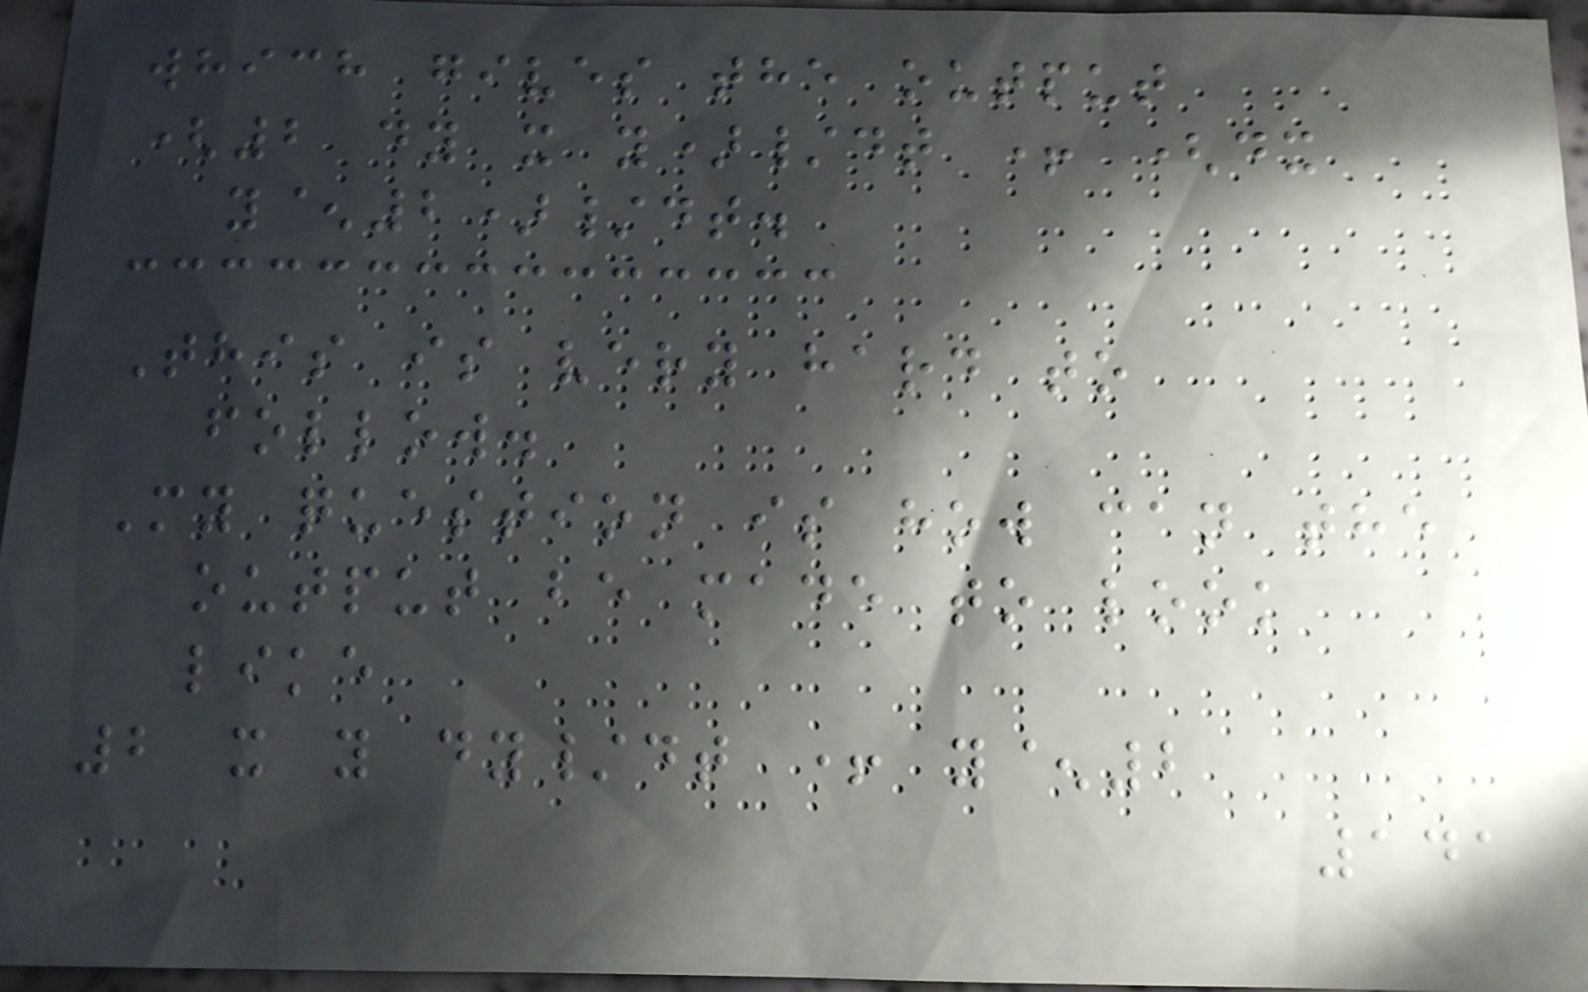which gives the output
(2 dy x y)/dt + (dx
y^2)/dt.
This is very hard to
follow.
My question is how can the
output be made to look
like
2 x y dy/dt + y^2
141
